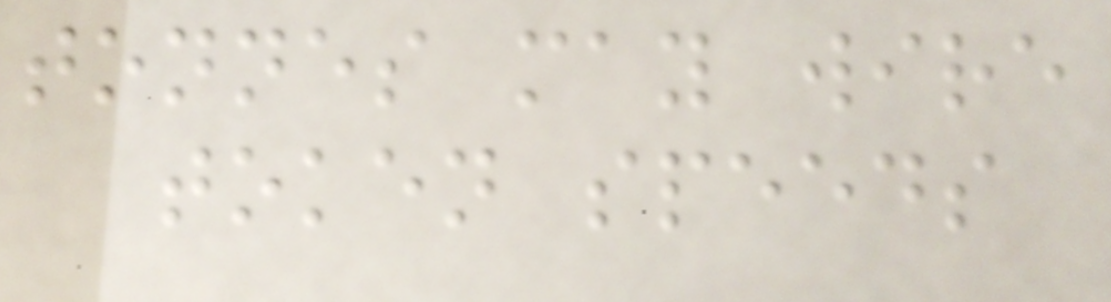tonnes may wire
token speeds
